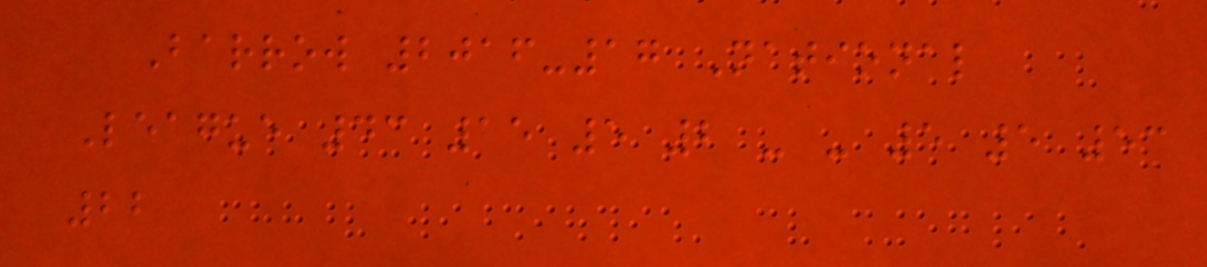Barrow 2016-17 National
League 43 15 5 2 - - 5 5 53
22
